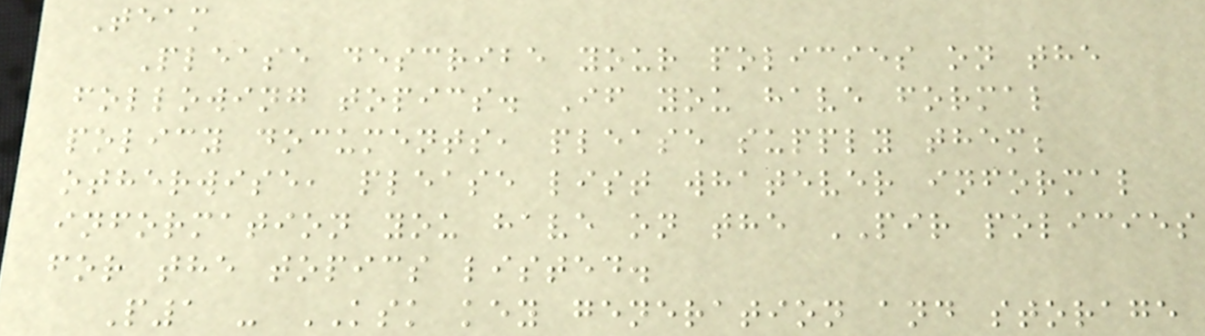Team
Please describe your policies on the
following topics. If you have formal
policy documents, please supply them;
otherwise, please list whatever informal
information you have on the PIR policies
for the topics listed.
P1 - KSK key generation and storage
